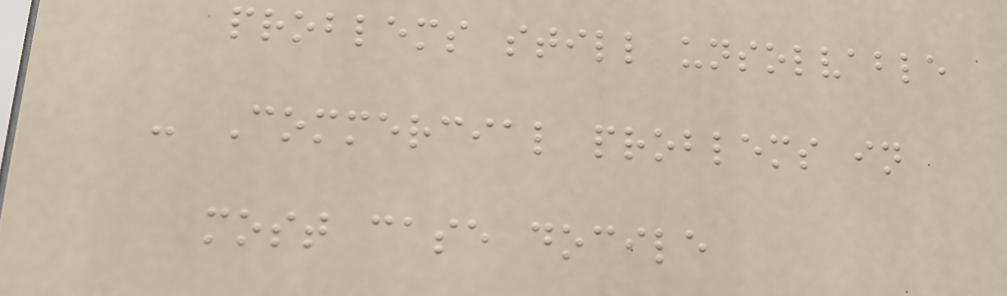problems still unsolvable
- Commercial problems in
most case docile
